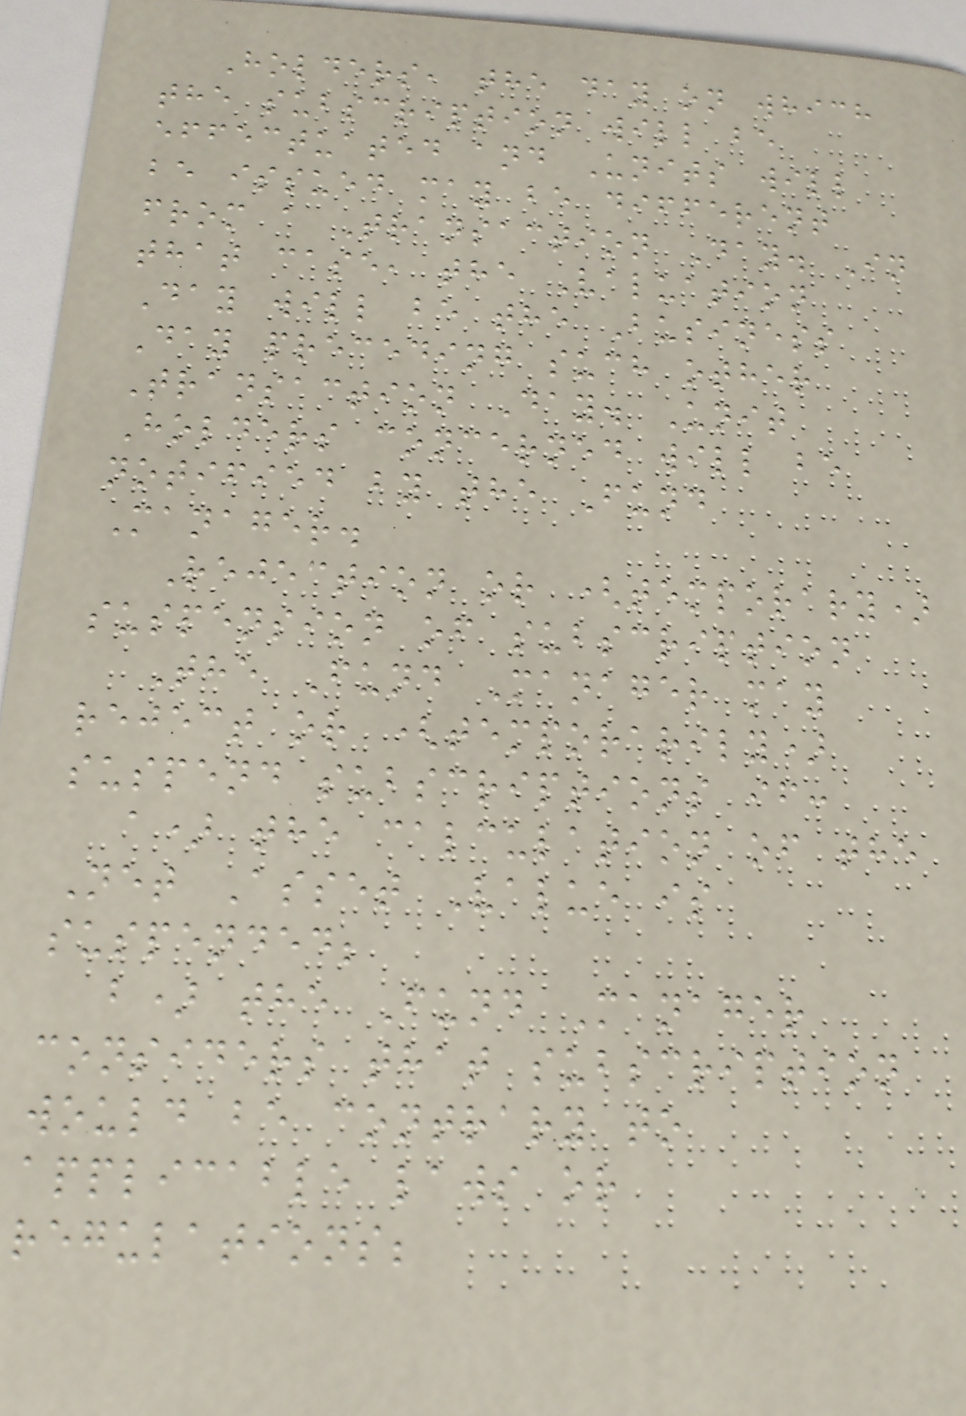Holders, the day on which
the subscription will be
effectuated and Units will
be issued may be different
from a Transaction Day. In
that case, the Valuation
Day will be the Business
Day preceding such other
Transaction Day. Unit
Holders concerned will be
notified by the Fund
Manager.
Rejection or (temporary)
suspension of subscription
The Fund Manager may
reject or (temporarily)
suspend subscriptions if:
a) the calculation of the
Net Asset Value is
suspended;
b) the Fund Manager
considers that subscription
would be contrary to
applicable laws or
regulations;
